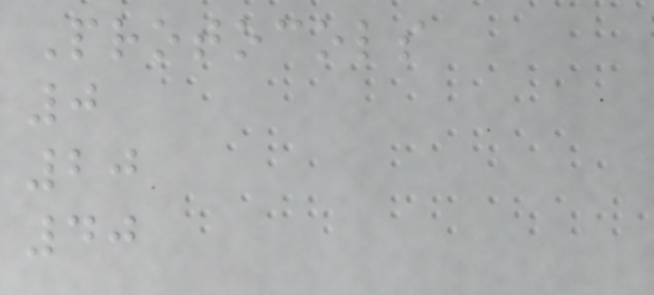Protocols
0
20
40
